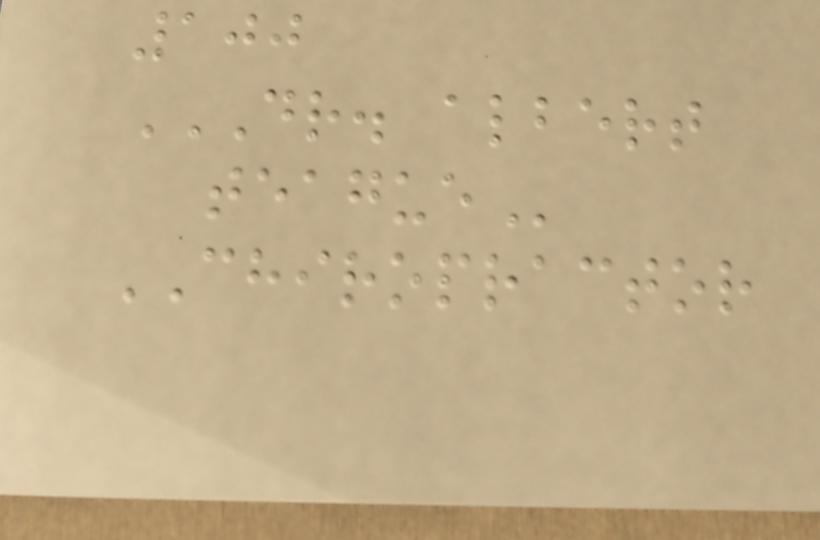100
DR. ALBERT
TEAGUE
CHIROPRACTOR
